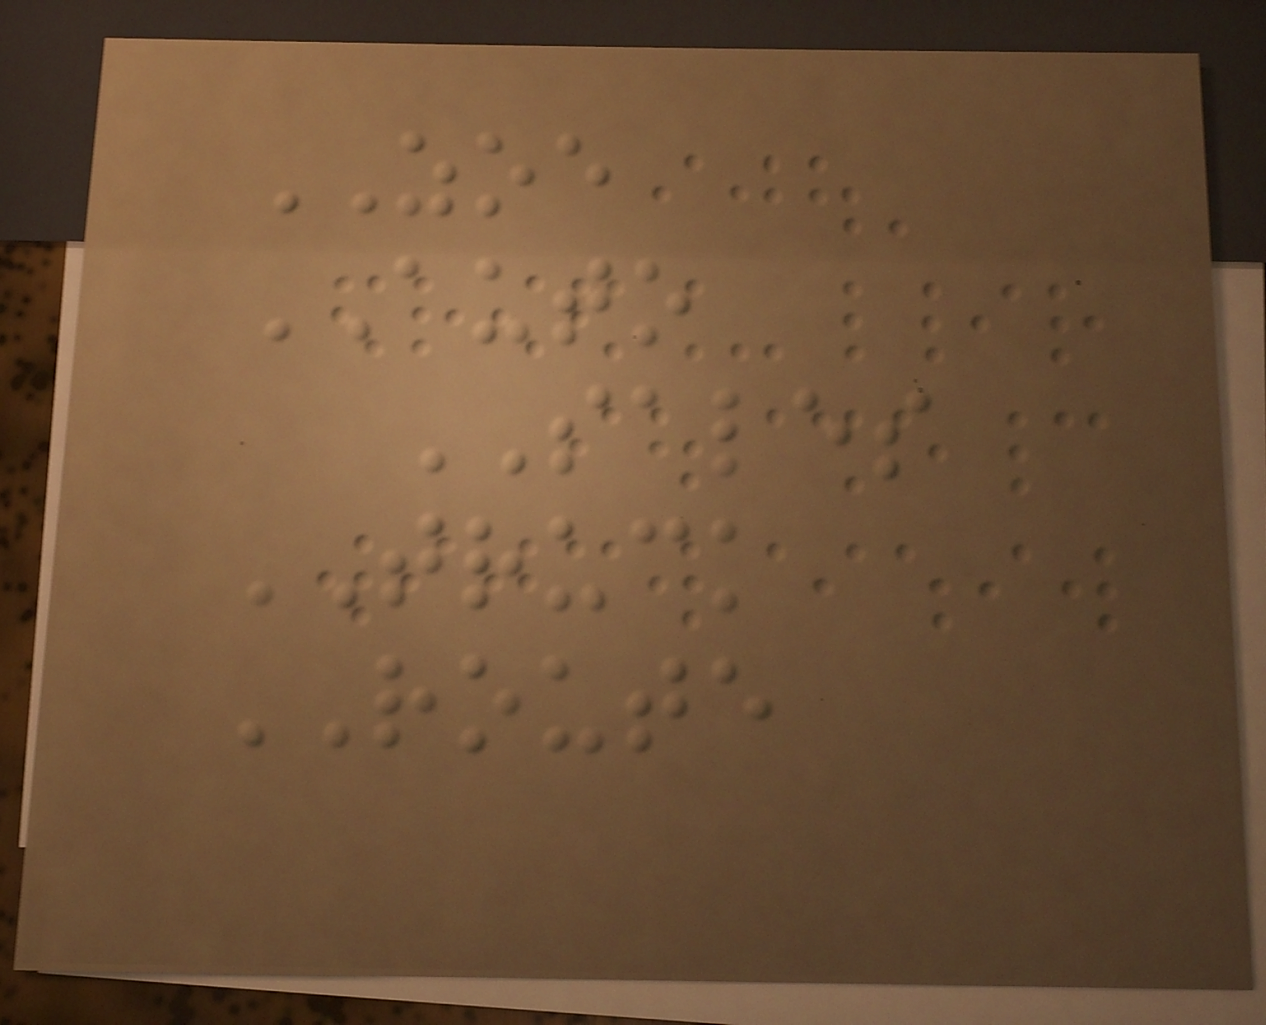ZOE
AUTO
SALES
TRUCK
ROUTE
